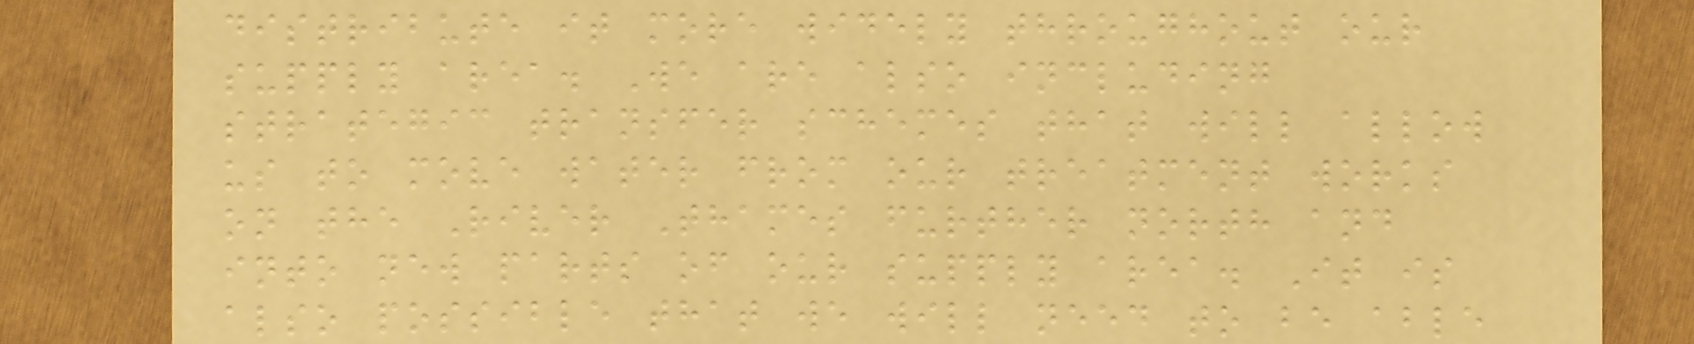distribute it more widely throughout our
supply area. We are also including
strategic transfer schemes that will allow
us to move water from our treatment works
on the River Thames further north and
into new parts of our supply area. It is
also possible that we will need to be able
